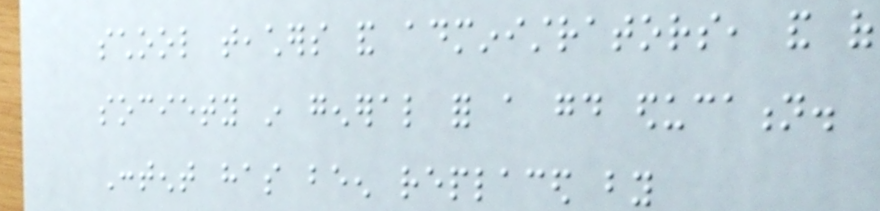school teachers and administrators, and of
society in general for a good education.
Content has been replaced by
